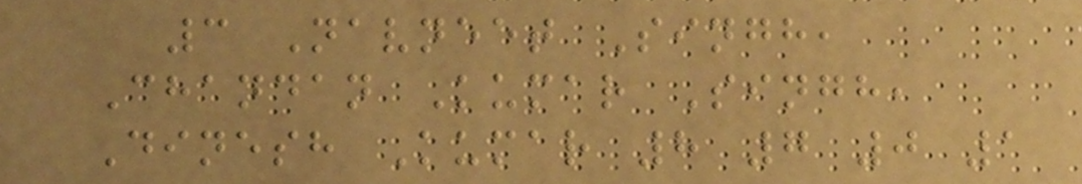3 Navneet Singh,
Chandan Kumar Singh,
Dinesh Kumar 8 7 0 1
